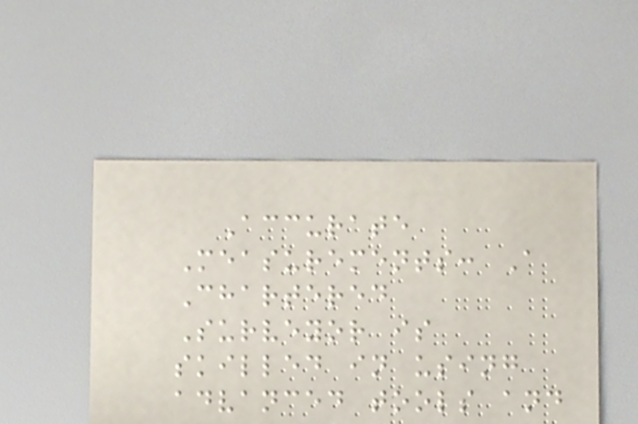Accurate
Measurements: A
Chartered
Surveyor is
skilled in using
advanced tools and
